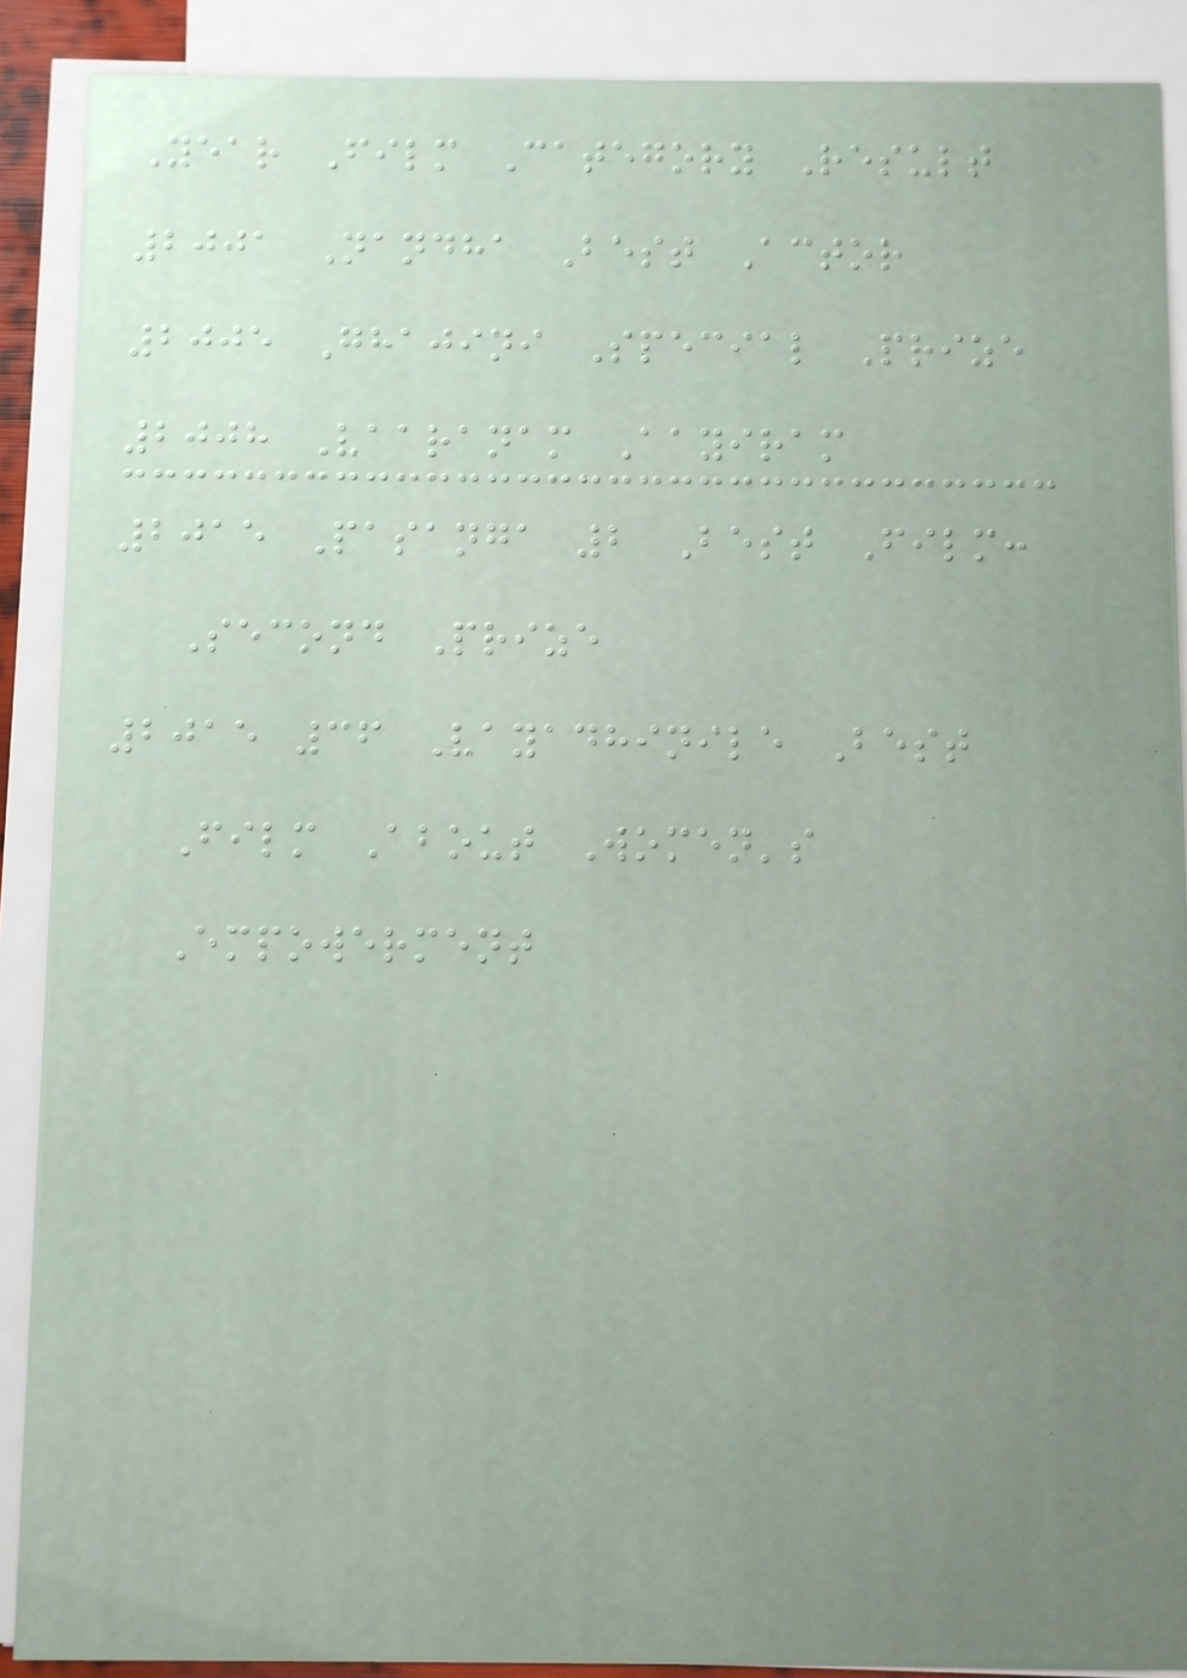Year Film Category Result
2001 Nandha Best Actor
2005 Ghajini Special Prize
2008 Vaaranam Aayiram
2015 Pasanga 2 Best Film:
Second Prize
2015 36 Vayadhinile Best
Film About Women's
Empowerment
